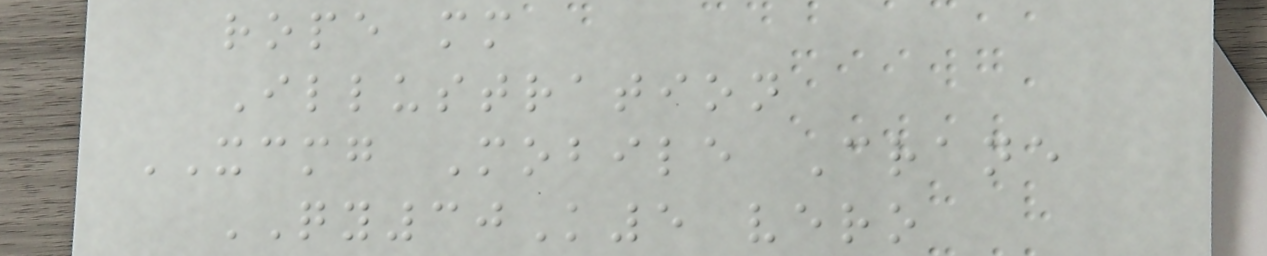rope mm
Illustration
XCMG Mobile Crane
QY30K5 vero
